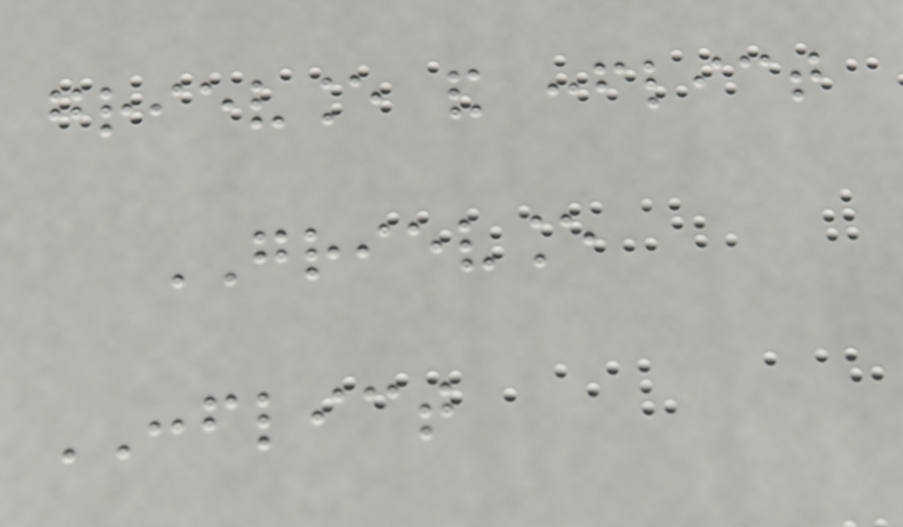grievance and conflict
GRIEVANCE
CONFLICT
